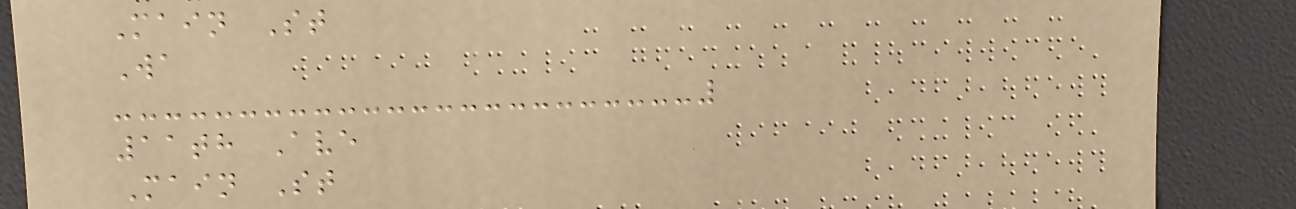Main St
Wa
11th Ave
Main St
